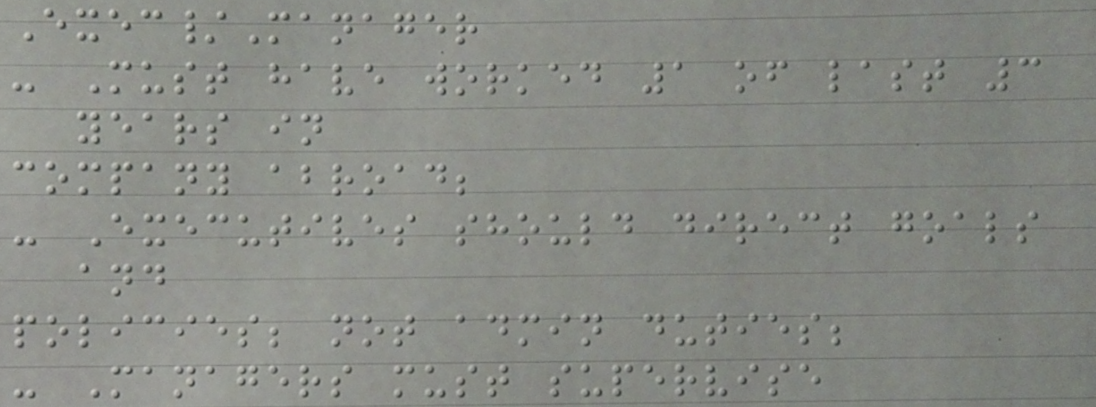Exec/Manager
- Must have worked 1 of last 3
years in
company abroad;
- Executives should direct goals
and
policies; not admin duties;
- Managers must supervise
